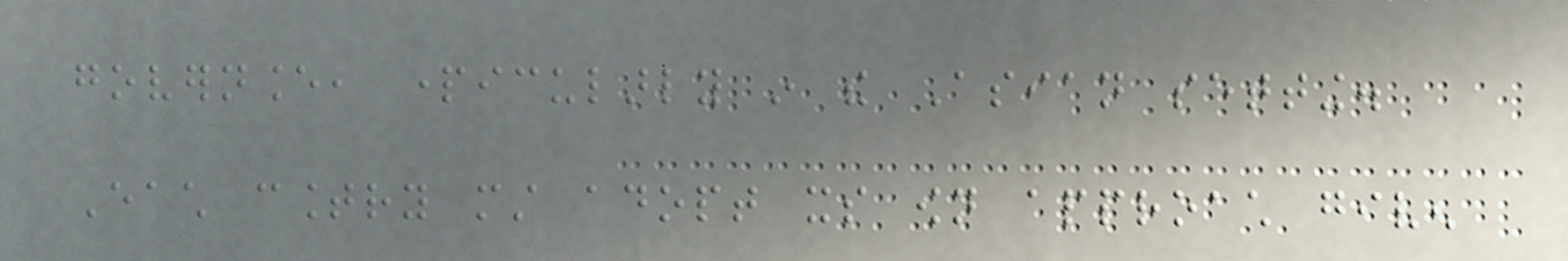governance, particularly in the Asian setting.
Each country must adopt its own approach given
